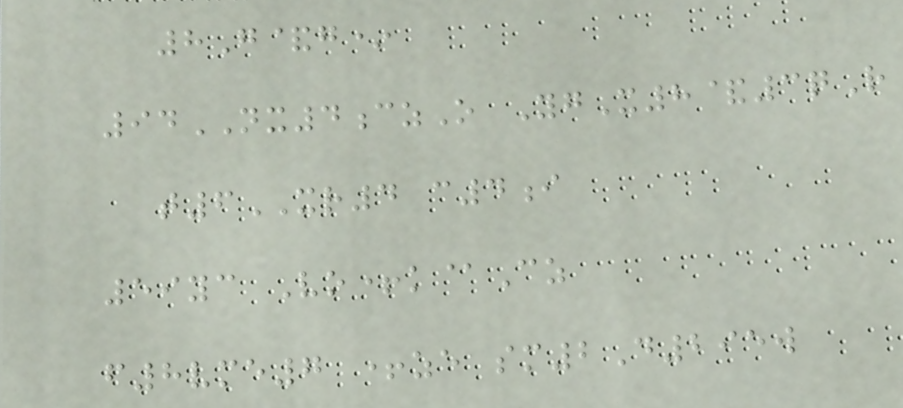8G&g*
94NX4czO YgX8&3qR
t6XR4 c4i
59yc Vo+k@Cz
f8vme7 +ze sm2D295w
